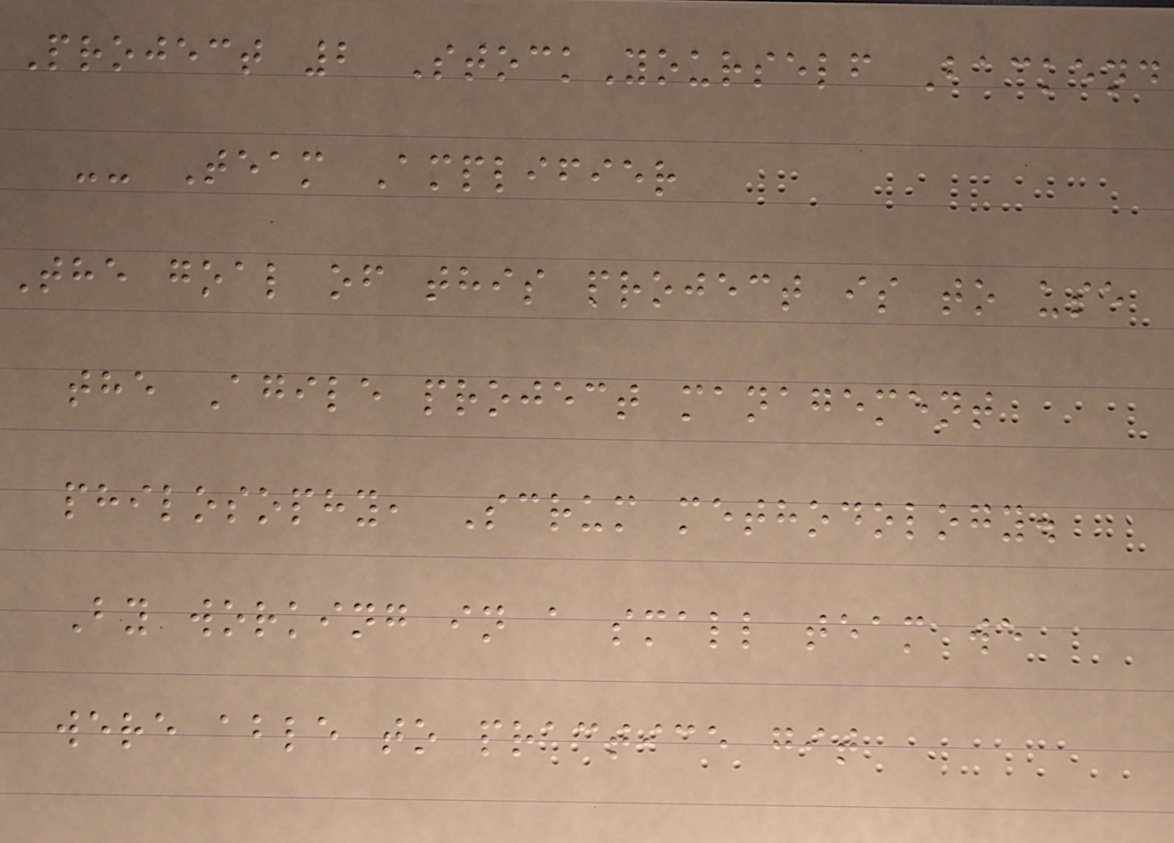Project 2 StockYourself Backend
-- Team Amplifier
The goal of this project is to use
the Agile project management
philosophy, Scrum methodology.
By working in a small team we
were able to practice git
